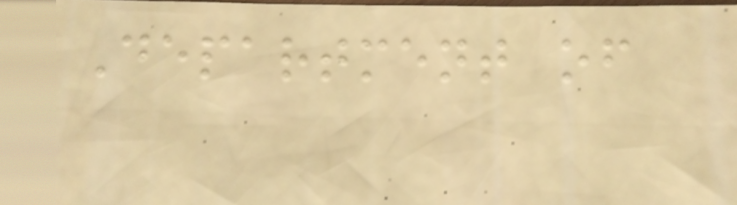Department of
